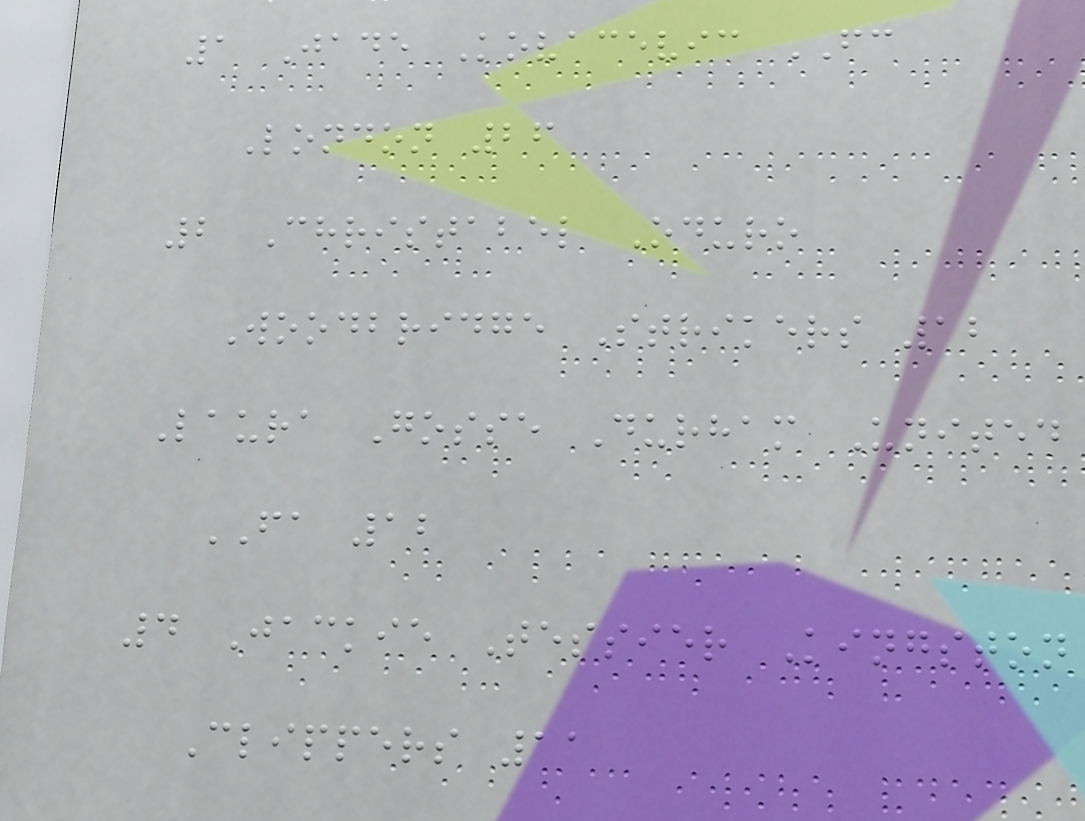1 Jade Kovacevic FC
London 26
2 Christabel Oduro
Woodbridge Strikers 12
Laura Gosse Durham United
FA 12
4 Jackie Tessier Kingston
Clippers 11
